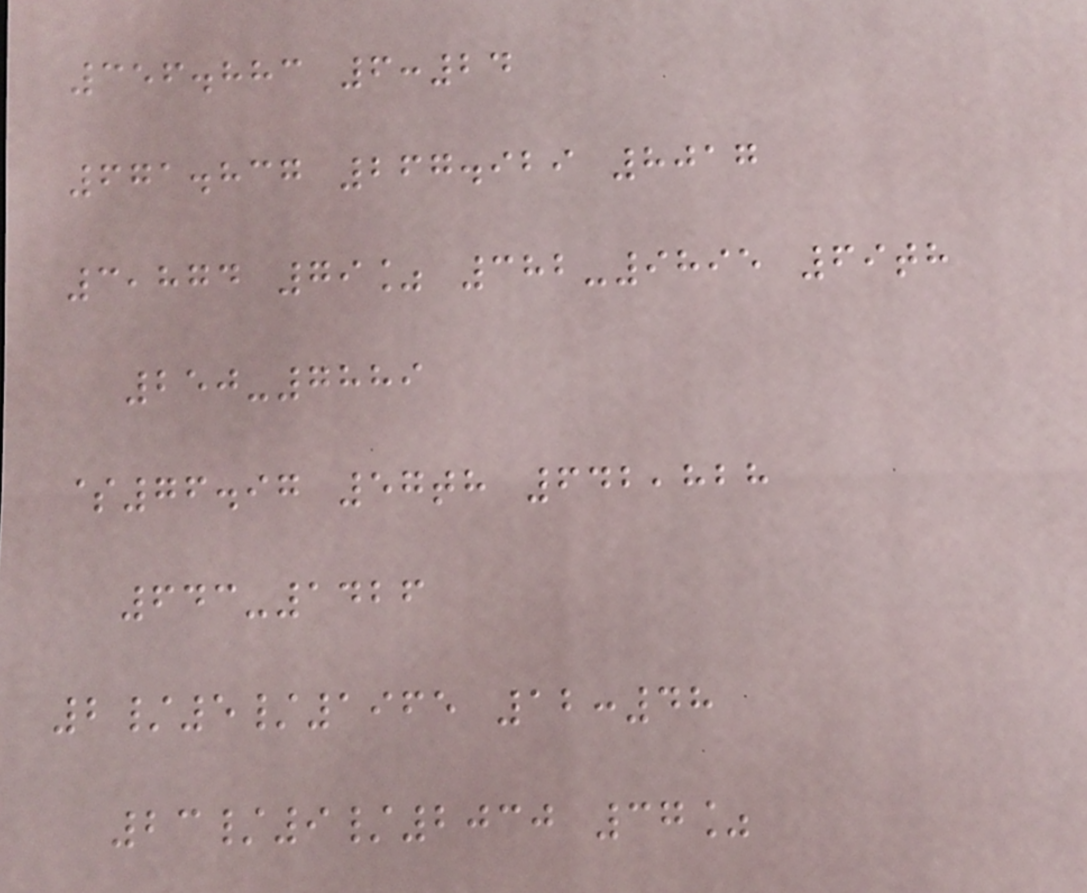356.883 6:24
671.837 267.929 8017
3,874 79% 382-9895 69th
250-7889
$76.97 57th 642,828
643-1426
2/5/1965 12:48
23/9/2030 37%
